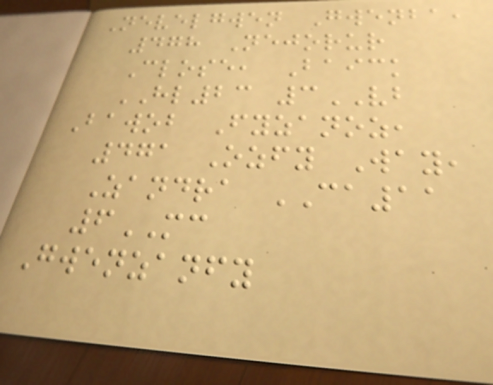Nevelgwen Gwenba,
478 Nejorur
Close, Baick
HL23 3VB
Bawob Fyzanoz,
471 Ozfy Way,
Zandra CA11
6MC
Gwenzanfy
